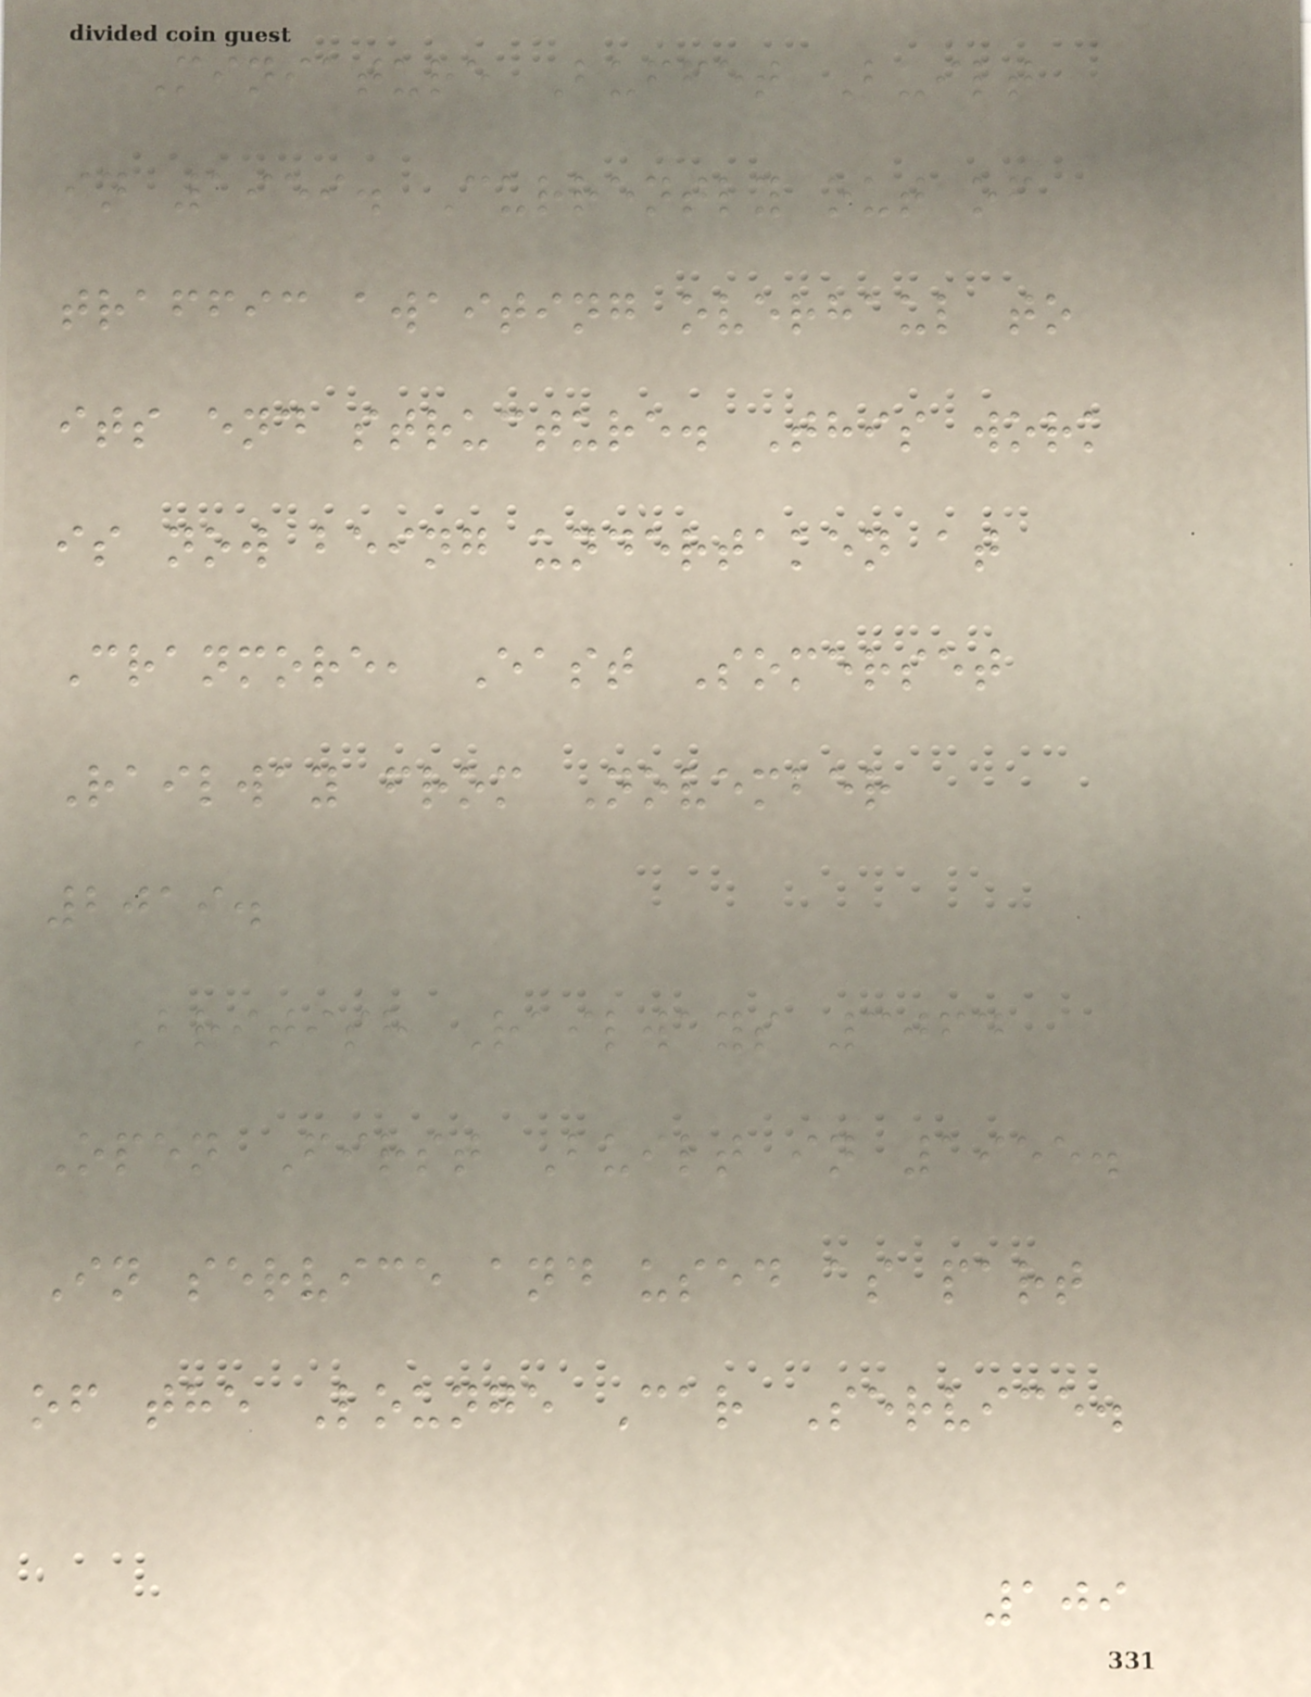Miniature Buffet Built
in 1959. Currently out of
traffic awaiting overhaul to
its end structure. This work
is now being undertaken at
Cranmore, East Somerset
Railway from November
2019.
British Railways 3064
Open First Built in 1955.
In service and used as part
of the Lounge Car Service.
109
